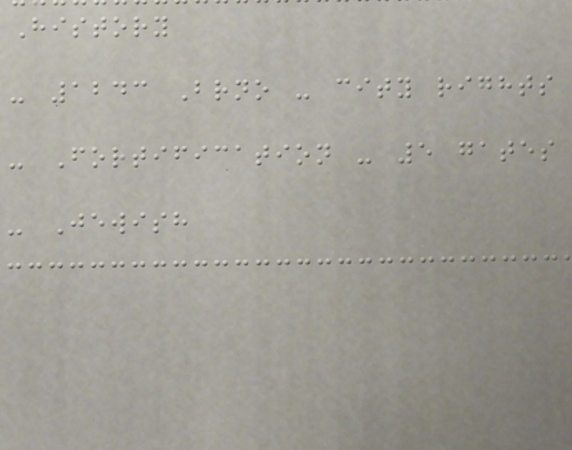History
- 1243 Brno - city rights
- Fortification - 5 gates
- Jewish
